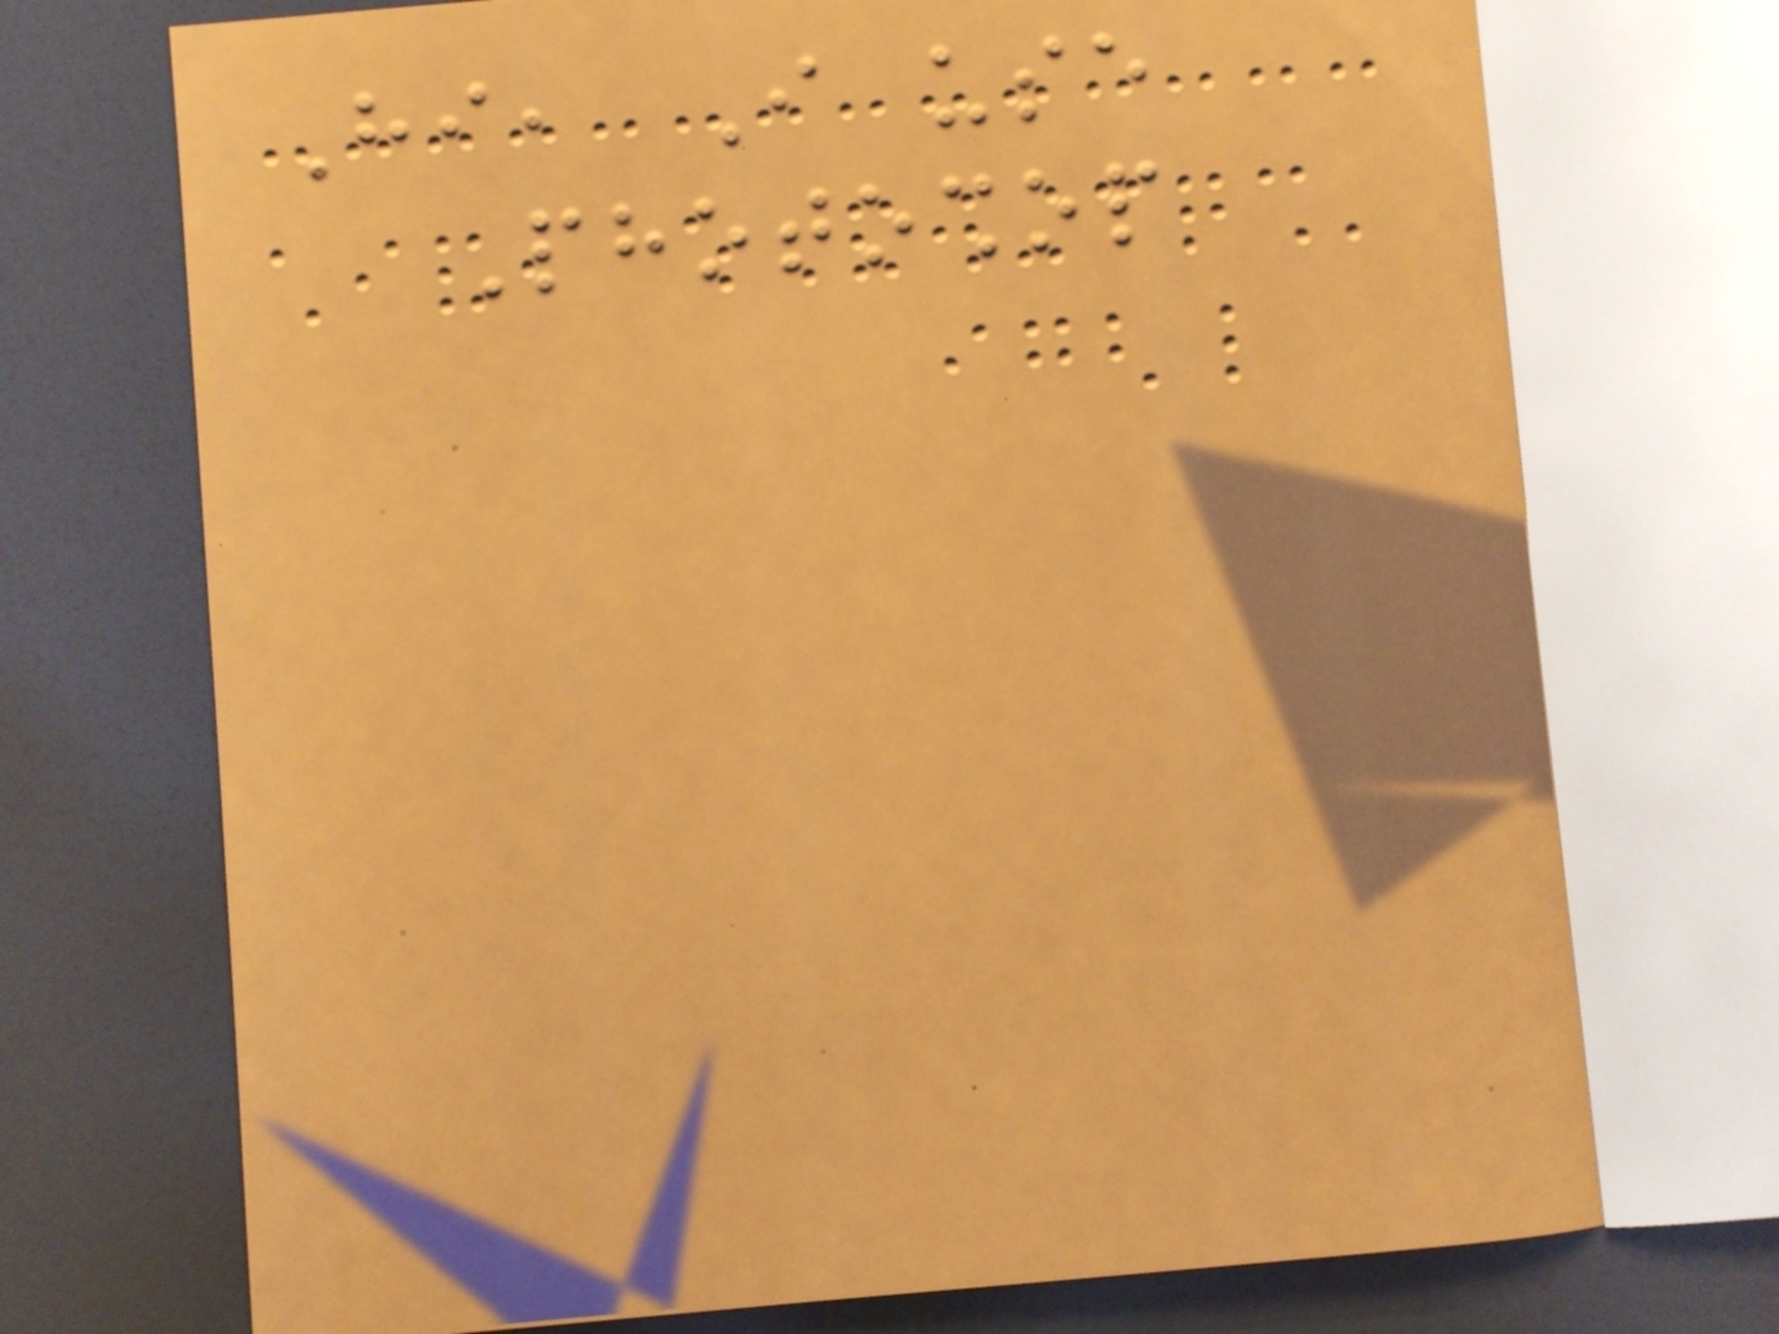Hi, I use
Photoshop
